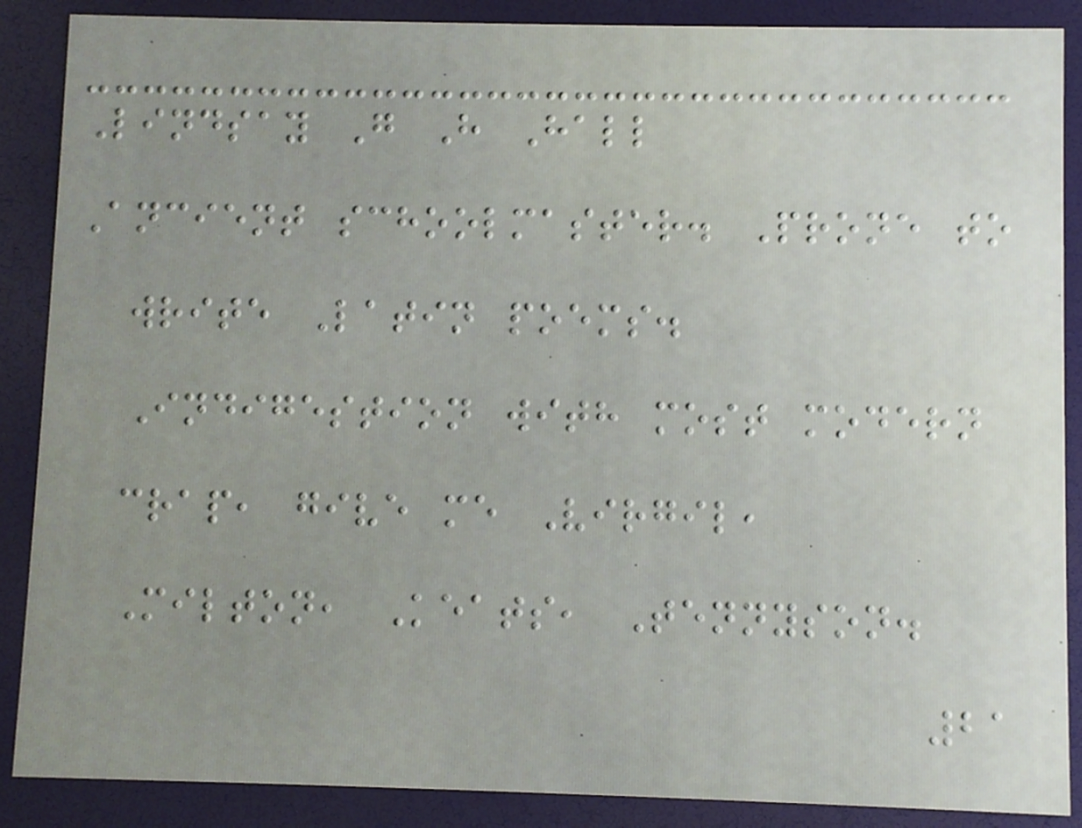Lindsay G H Hall
Ancient schoolmaster. Prone to
write Latin poems.
Indigestion with most modern
crap, give me Virgil,
Milton, Keats, Tennyson.
21
